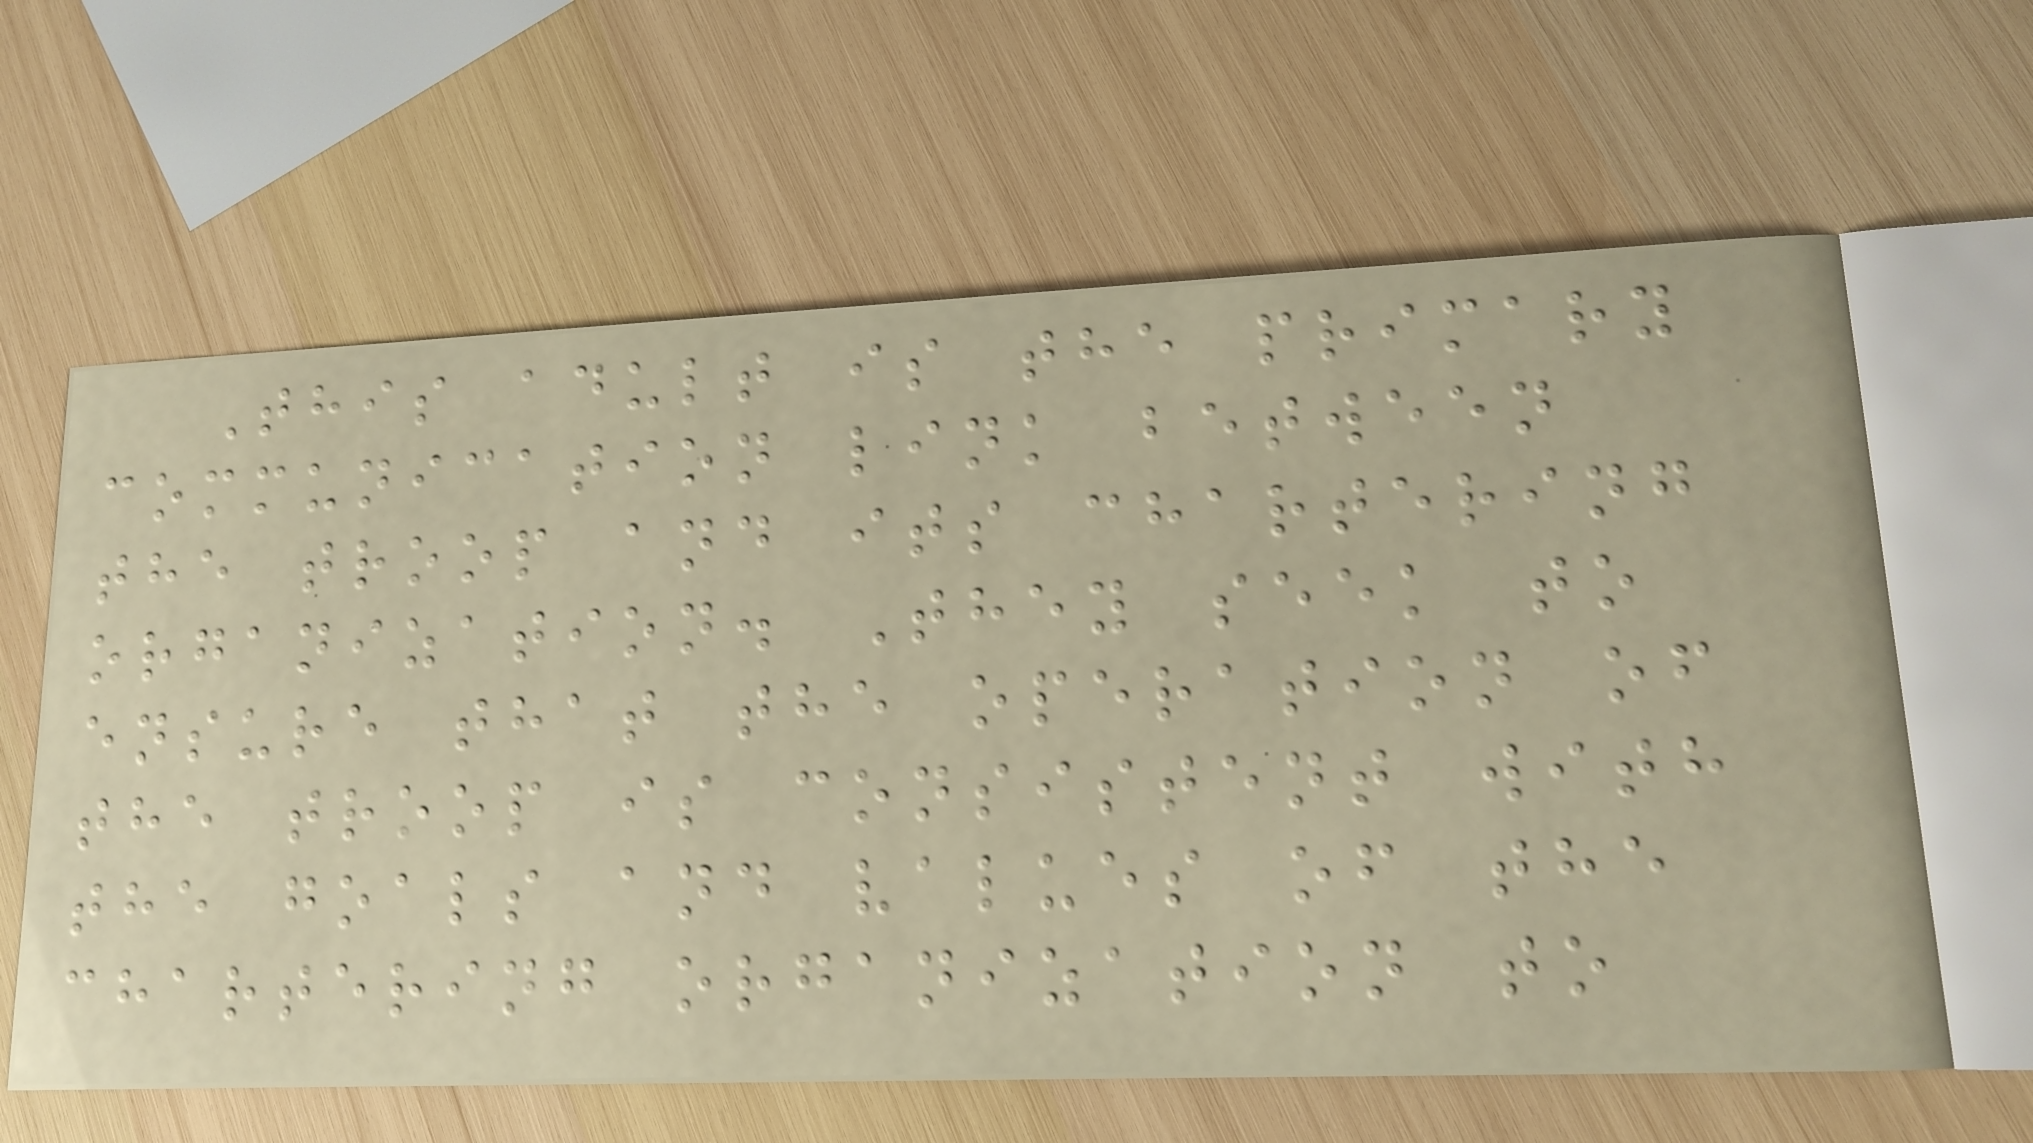This adult is the primary
communication link between
the troop and its chartering
organization. They seek to
ensure that the operation of
the troop is consistent with
the goals and values of the
chartering organization to
